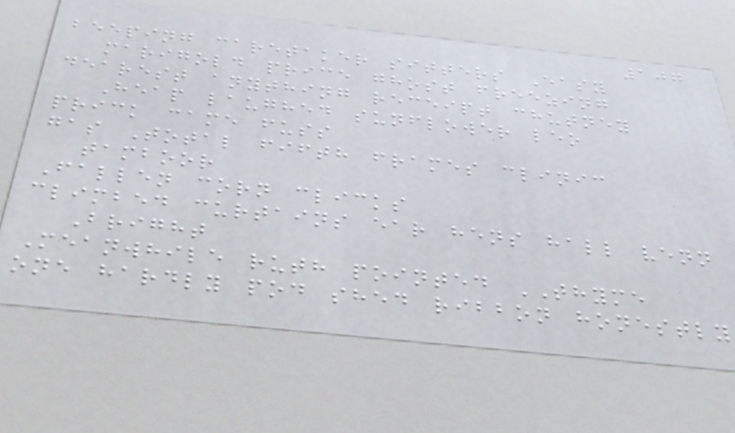107
beeping caretaker sitters Easy
marigold price ghost freezing
dearest anything receipt chutney
Heap laughed sunflower leo
prick came fuss
gas Total fifth frames clinic
tamboor
Fallen corn clicks
climbed curtains ear hens hall venn
Bright
Meanwhile ruth pointed THYME
one hardly pod shed ribbon honestly
